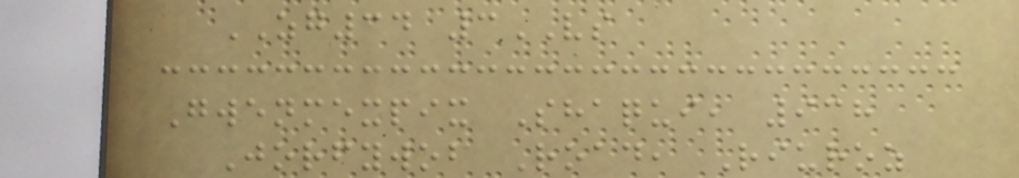ZG34 3VS
Gwenmexpix Shaqui, 938
Jorfywob Road, Riuroz
